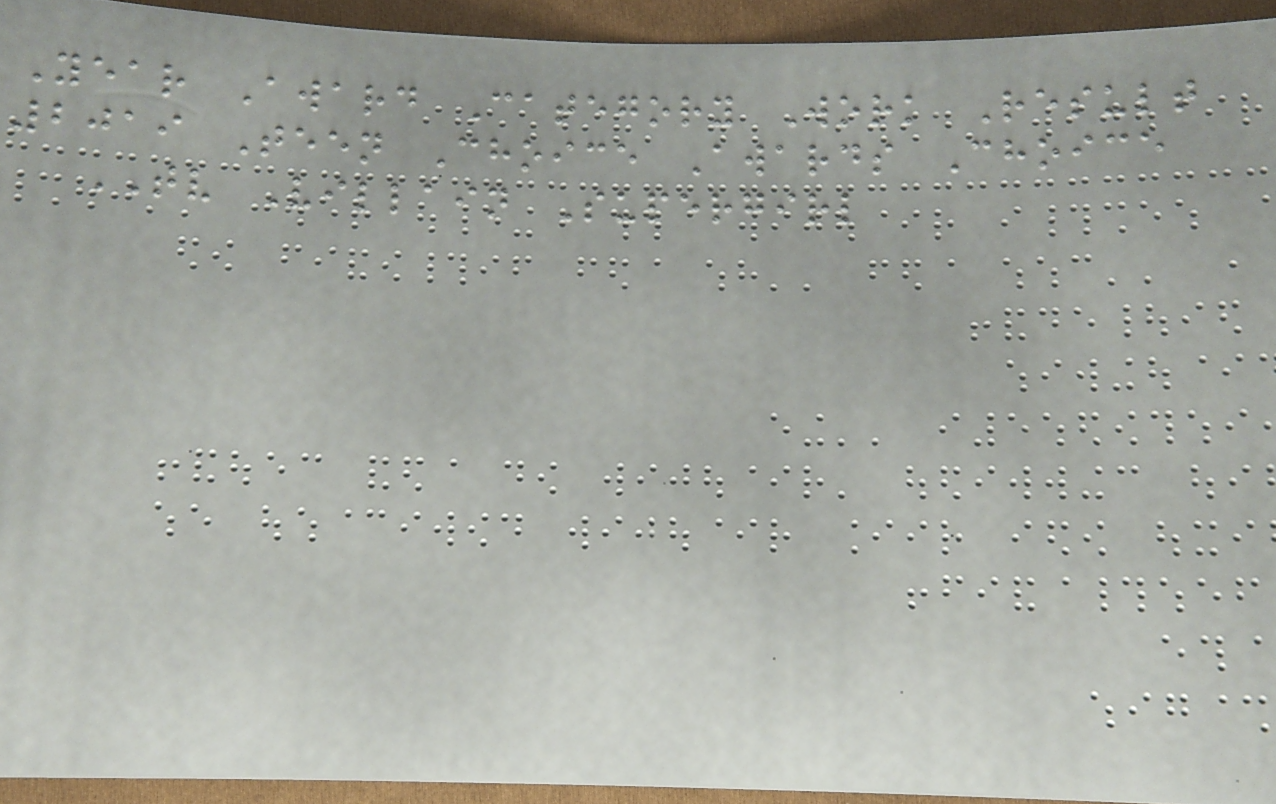Year Award Category Work Result
2019 Teen Choice Awards Choice
TV Villain Supergirl
